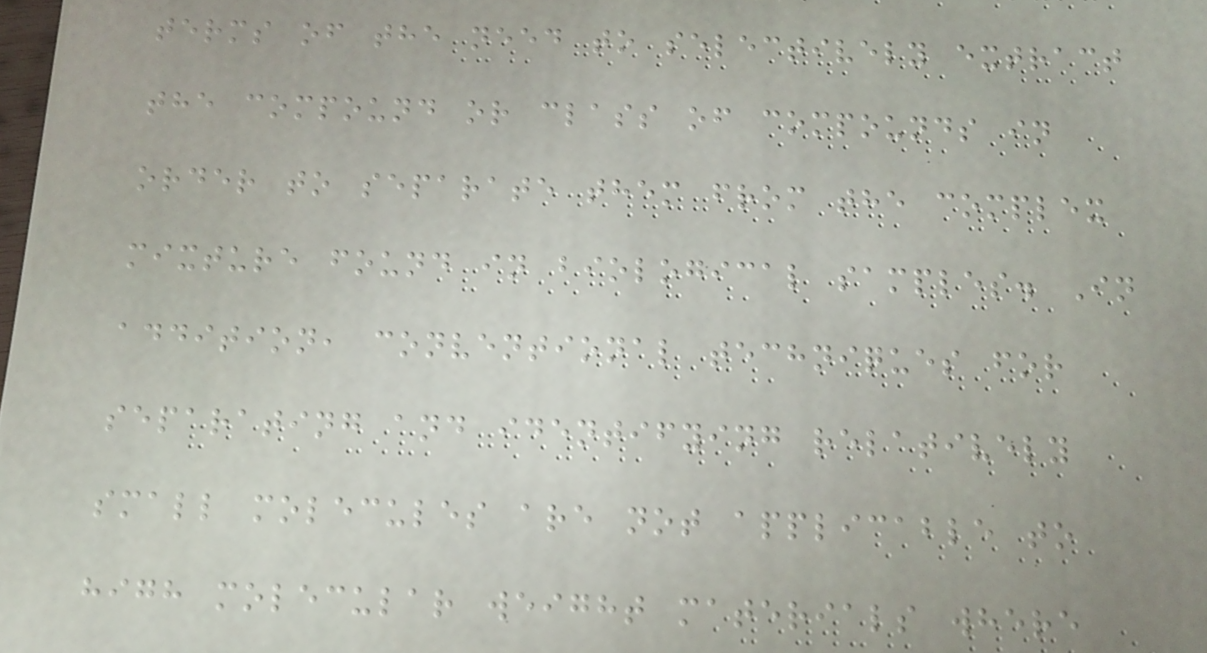terms of the need to selectively extract
the compound or class of compounds in
order to separate them from the complex
mixture found in biological samples. In
addition, conventional techniques for
separating and identifying relatively
small molecules are not applicable to
high molecular weight materials where
